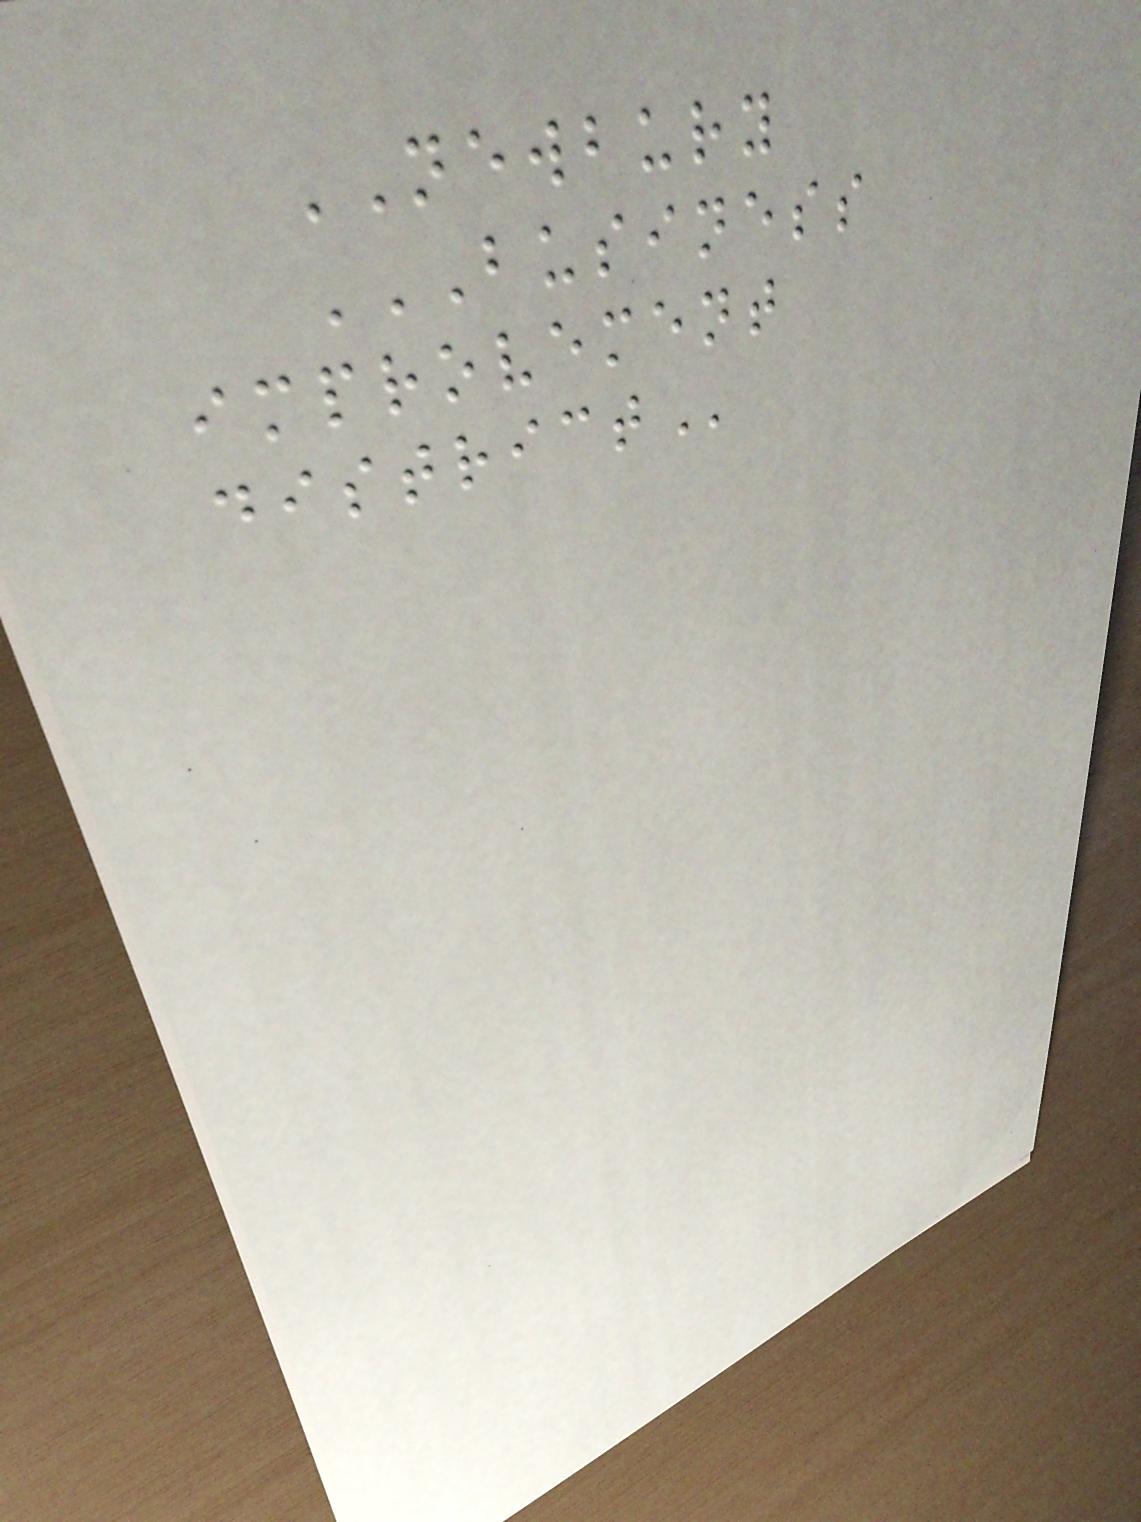NEWBURY
BUSINESS
IMPROVEMENT
DISTRICT
